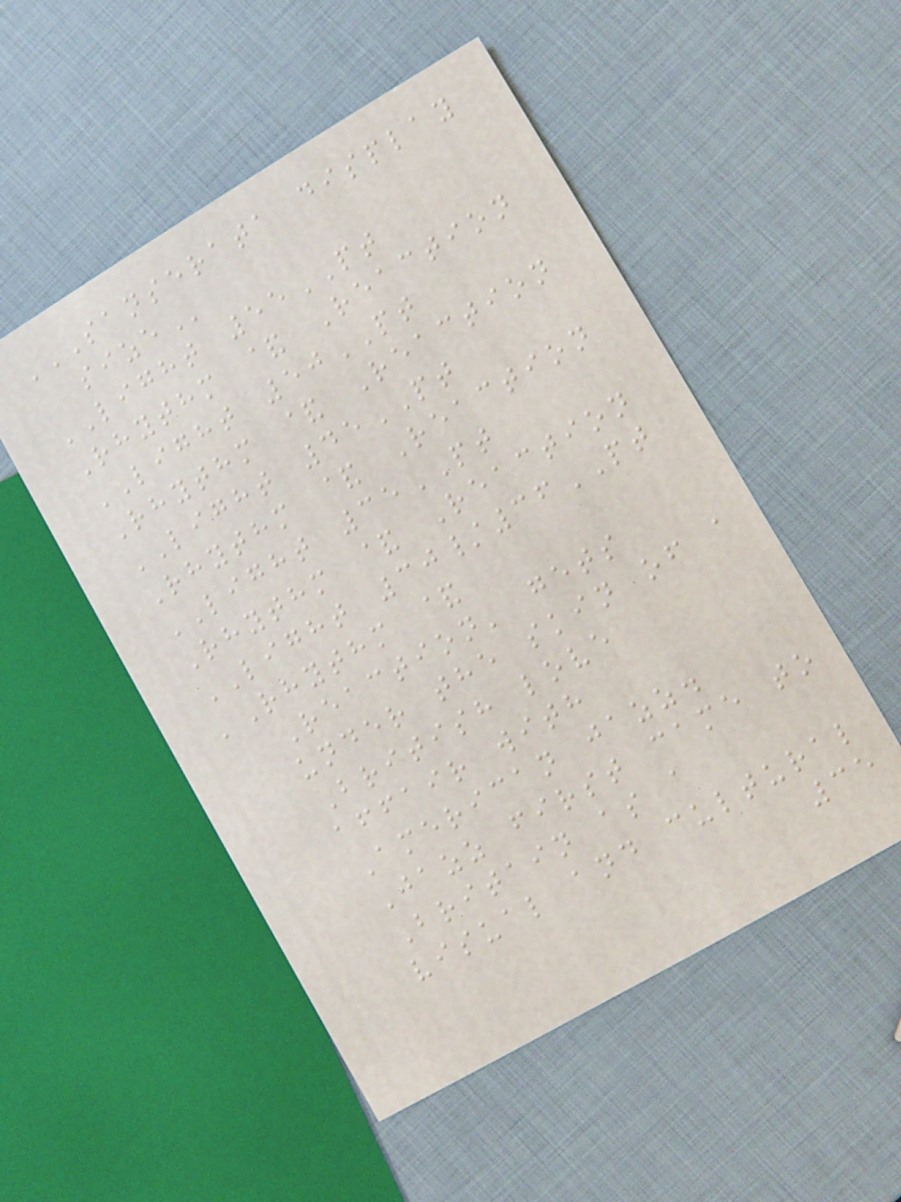SANSERATA DISPLAY
SIZE
LIGHT 55PT
Rhythm & Reaction
LIGHT 50PT
Rhythm & Reaction
LIGHT 45PT
Rhythm & Reaction
LIGHT 35PT
Rhythm & Reaction
LIGHT 30/36PT
'Rhythm &
Reaction' gets
under the skin of a
British love
affair with
American jazz.
Jazz first came to
Britain as a
visual and cultural
35
